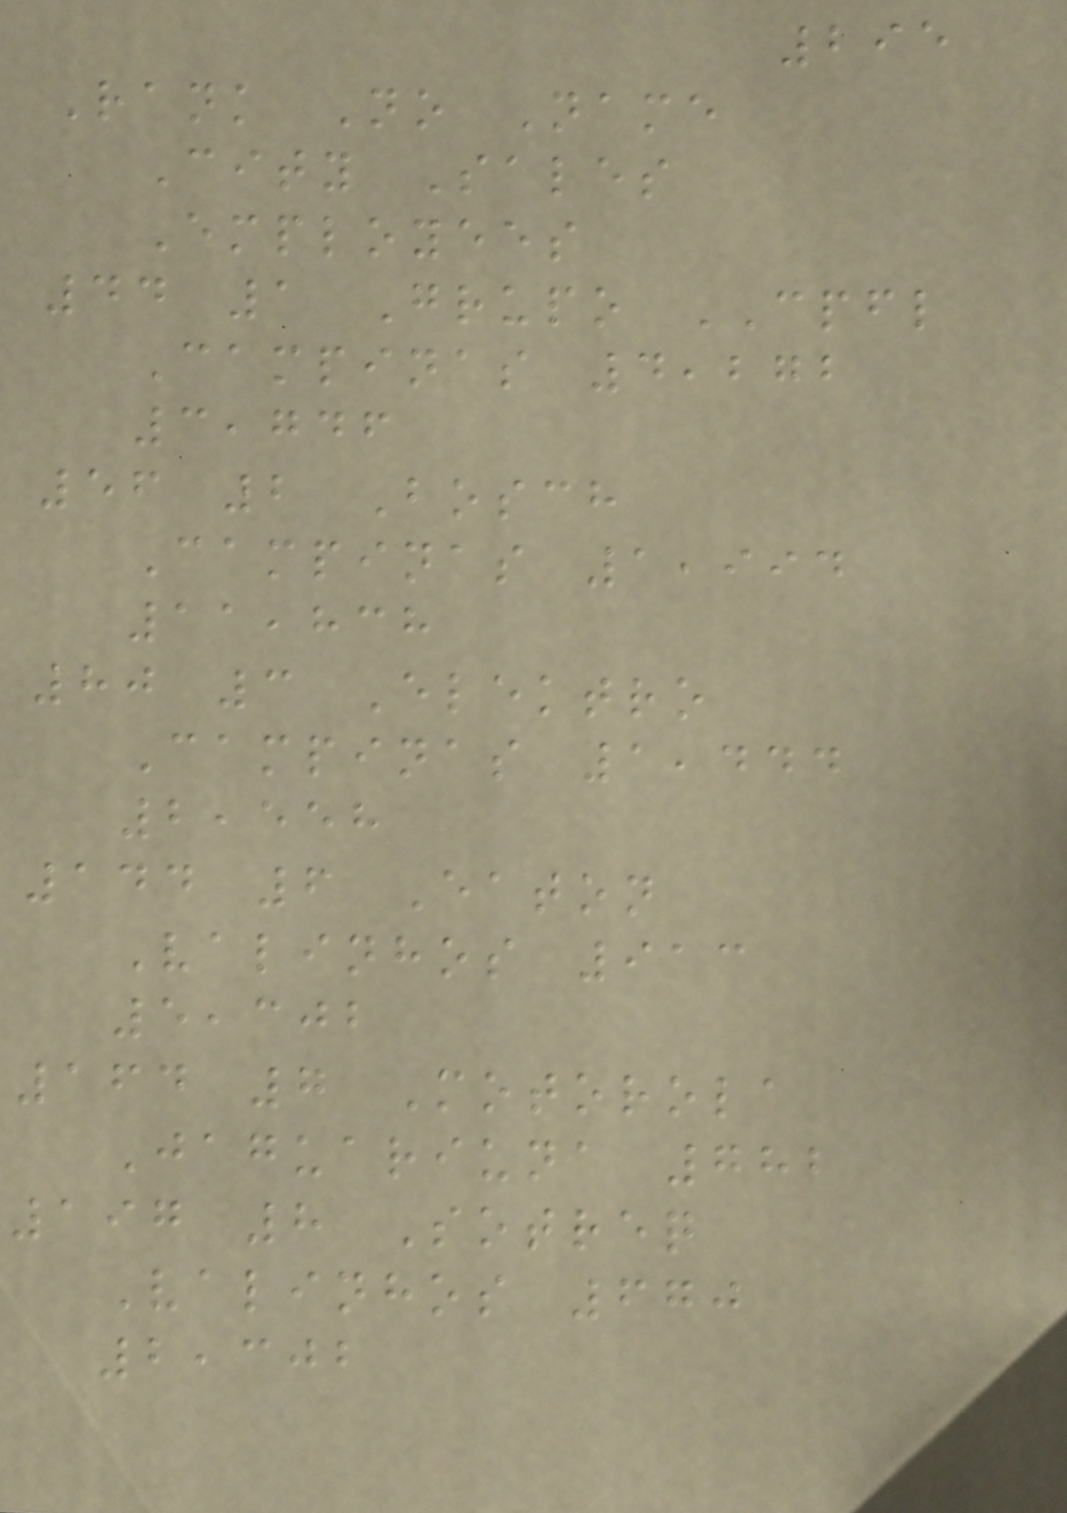295
Rank No Name
City Sales
Employees
44 1 Grupo CPFL
Campinas 4,272
3,746
56 2 Bosch
Campinas 1,994
11,838
80 3 Elektro
Campinas 1,444
2,558
144 6 Eaton
Valinhos 913
5,302
164 7 Motorola
Jaguariuna 782
197 8 Sotreq
Valinhos 670
2,302
